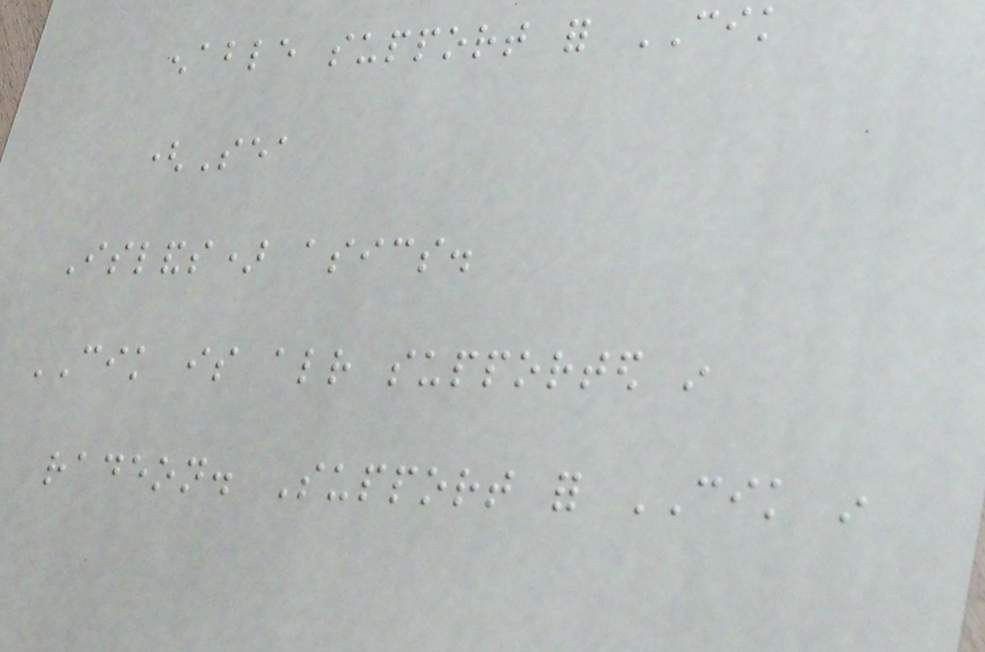enable support for CIK
(Sea
Islands) asics.
CIK is already supported in
radeon. Support for CIK in
